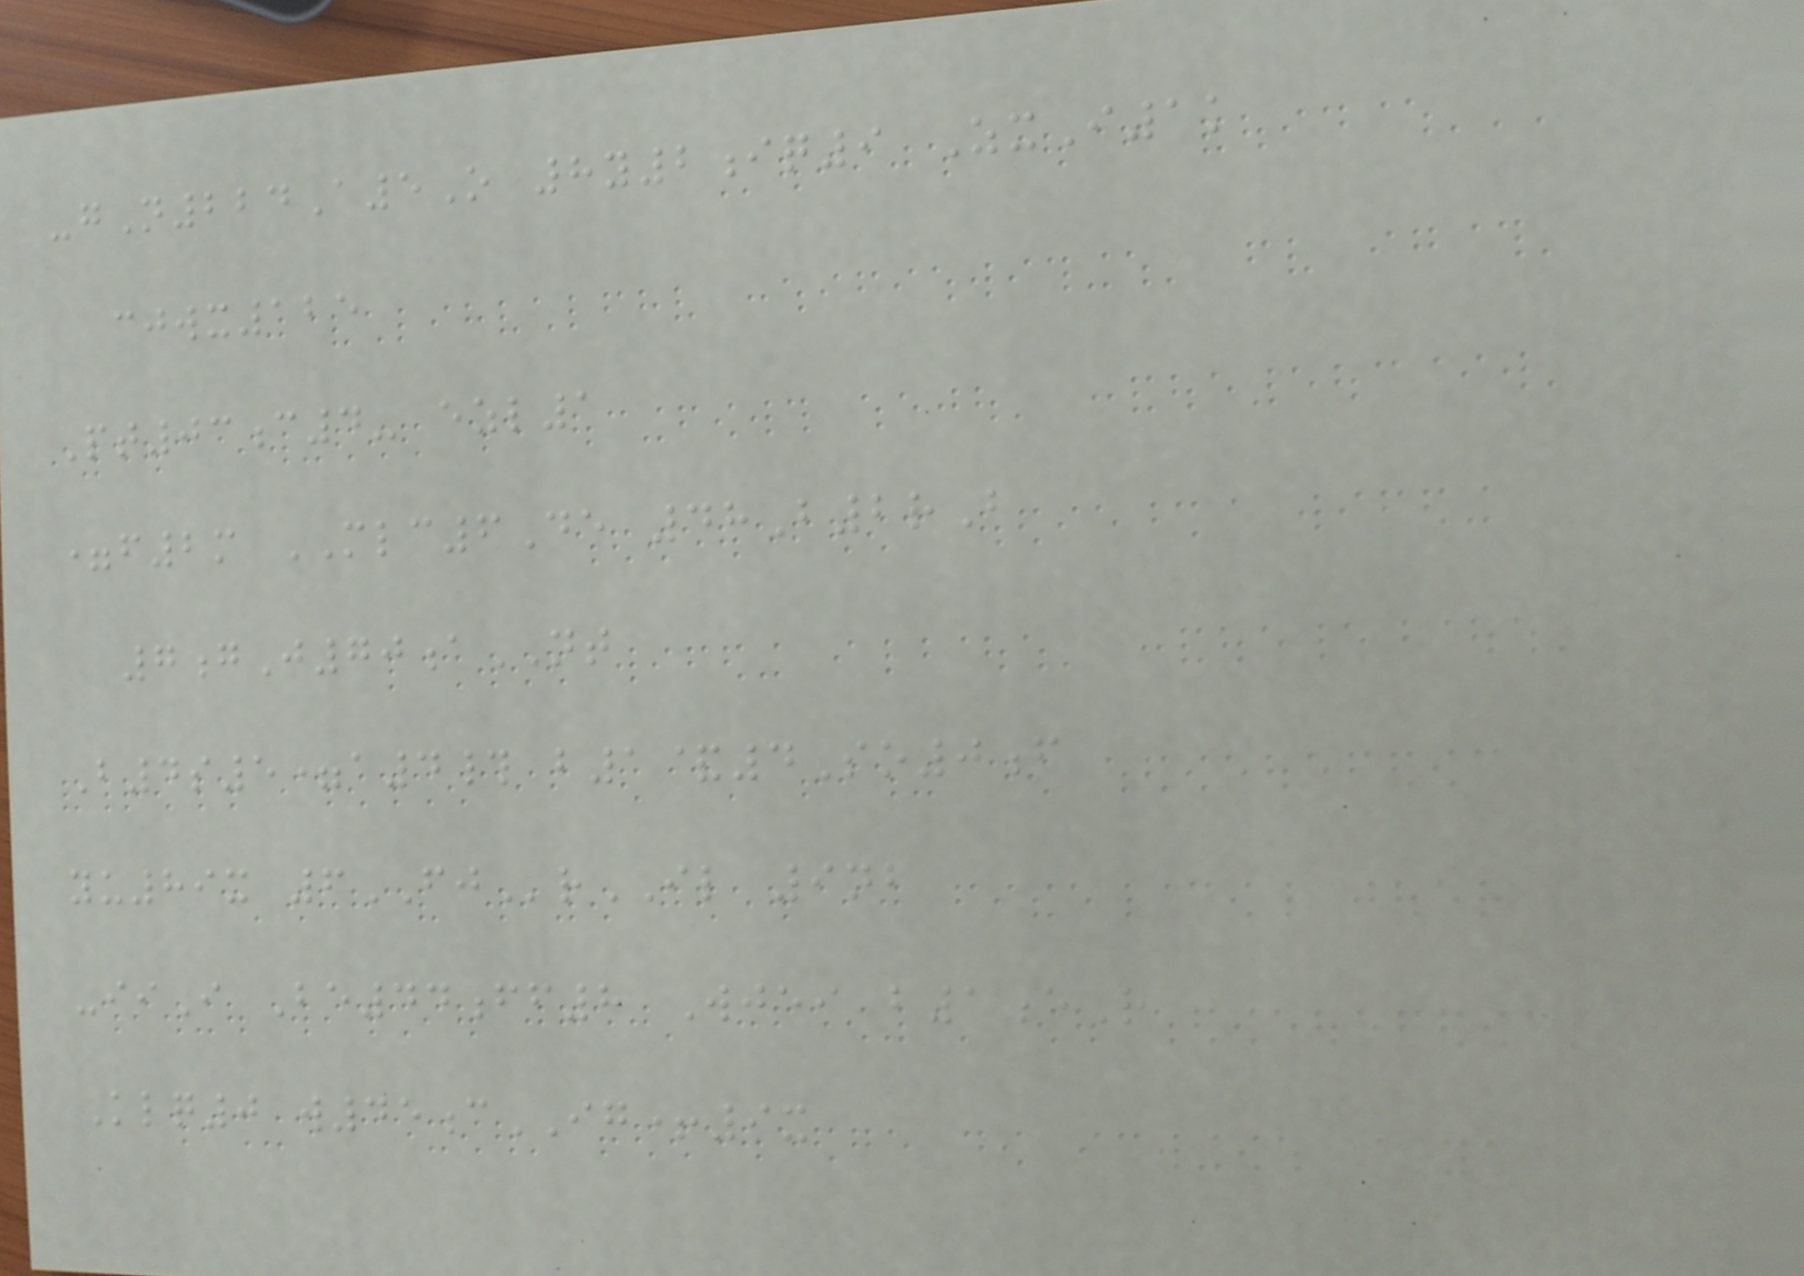-gN224A5O 8y2iq9 ZxI1k
cjwx125
Pt03c4- ezl1
=f2m MLC6De 48B2rB
7gJ70aNT
B4s5=a4# b1&4So0f
yu89x 6FJrIL 9nb
-iiI Be44ff8 Wjei b1eR
Klq0 w45cIG+9x
